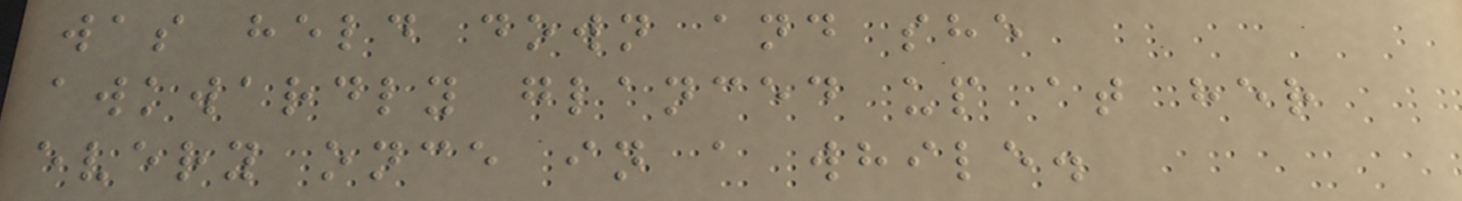was held down and she
awkwardly glanced up at her
every once in a while.
